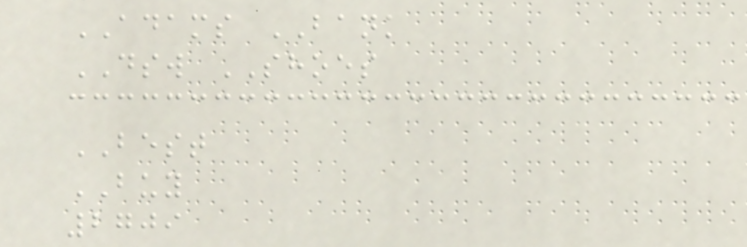ADAMS BANK
DSW SHOES
BEST
BUY
2709
